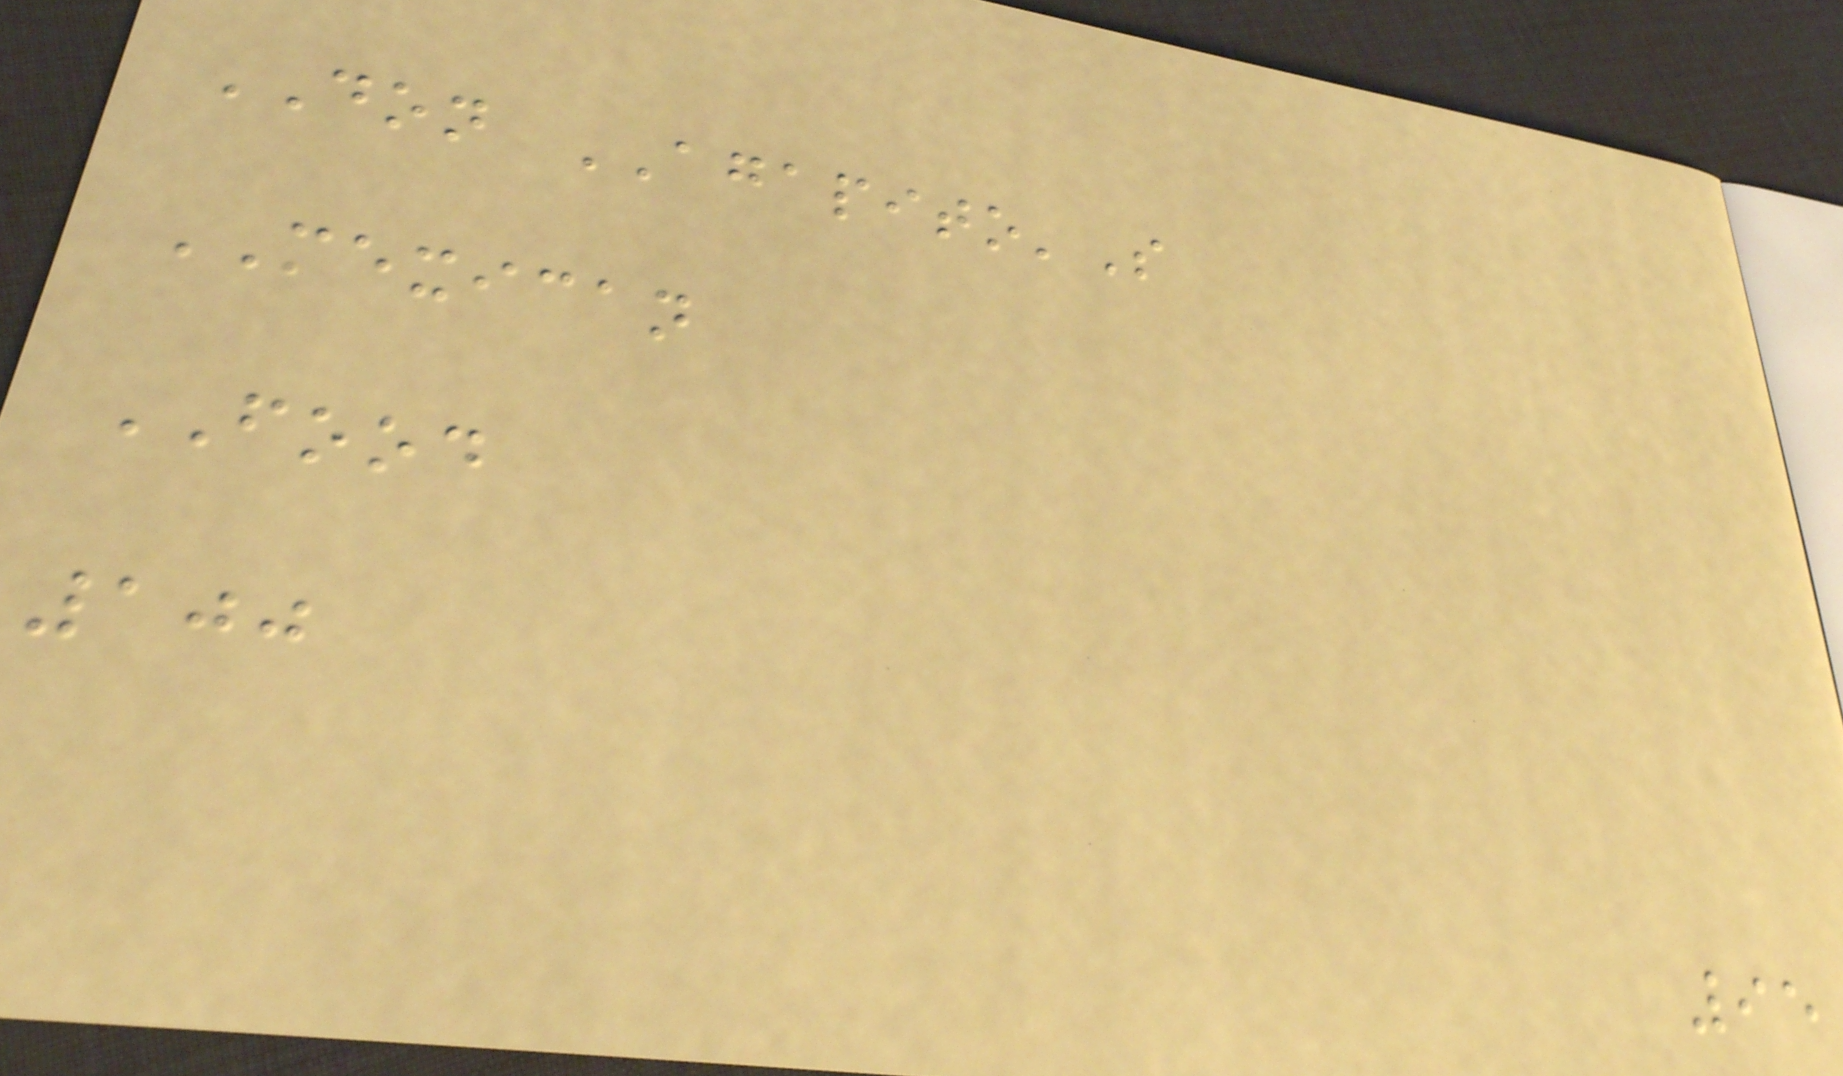DON AGAPITO'S
MEXICAN
FOOD
100
95
